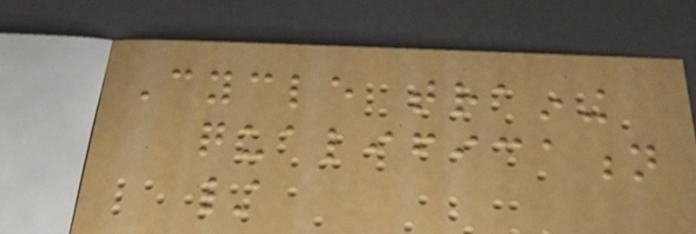Cycle training
qualification
/
